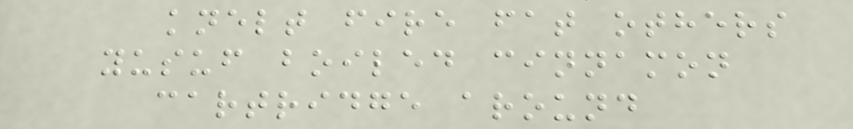knelt fire fat others
yusuf boiled cinnamon
cartridge around
